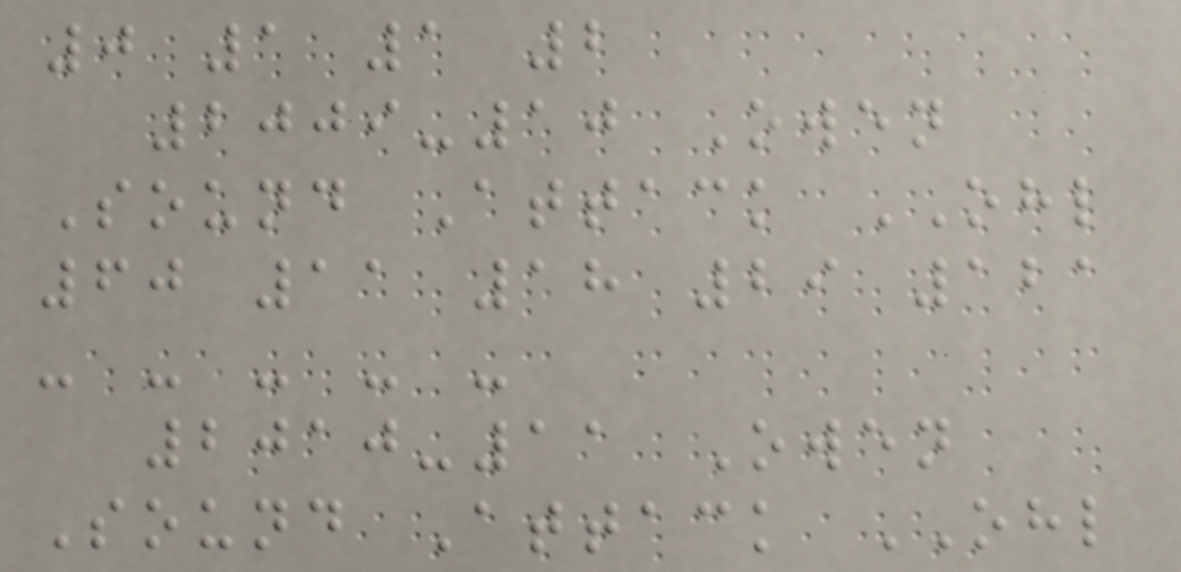0 1 1 2
2009-10 Owen
Sound Attack OHL
60 11 18 29 121
- - - - -
2010-11 Owen
Sound Attack OHL
